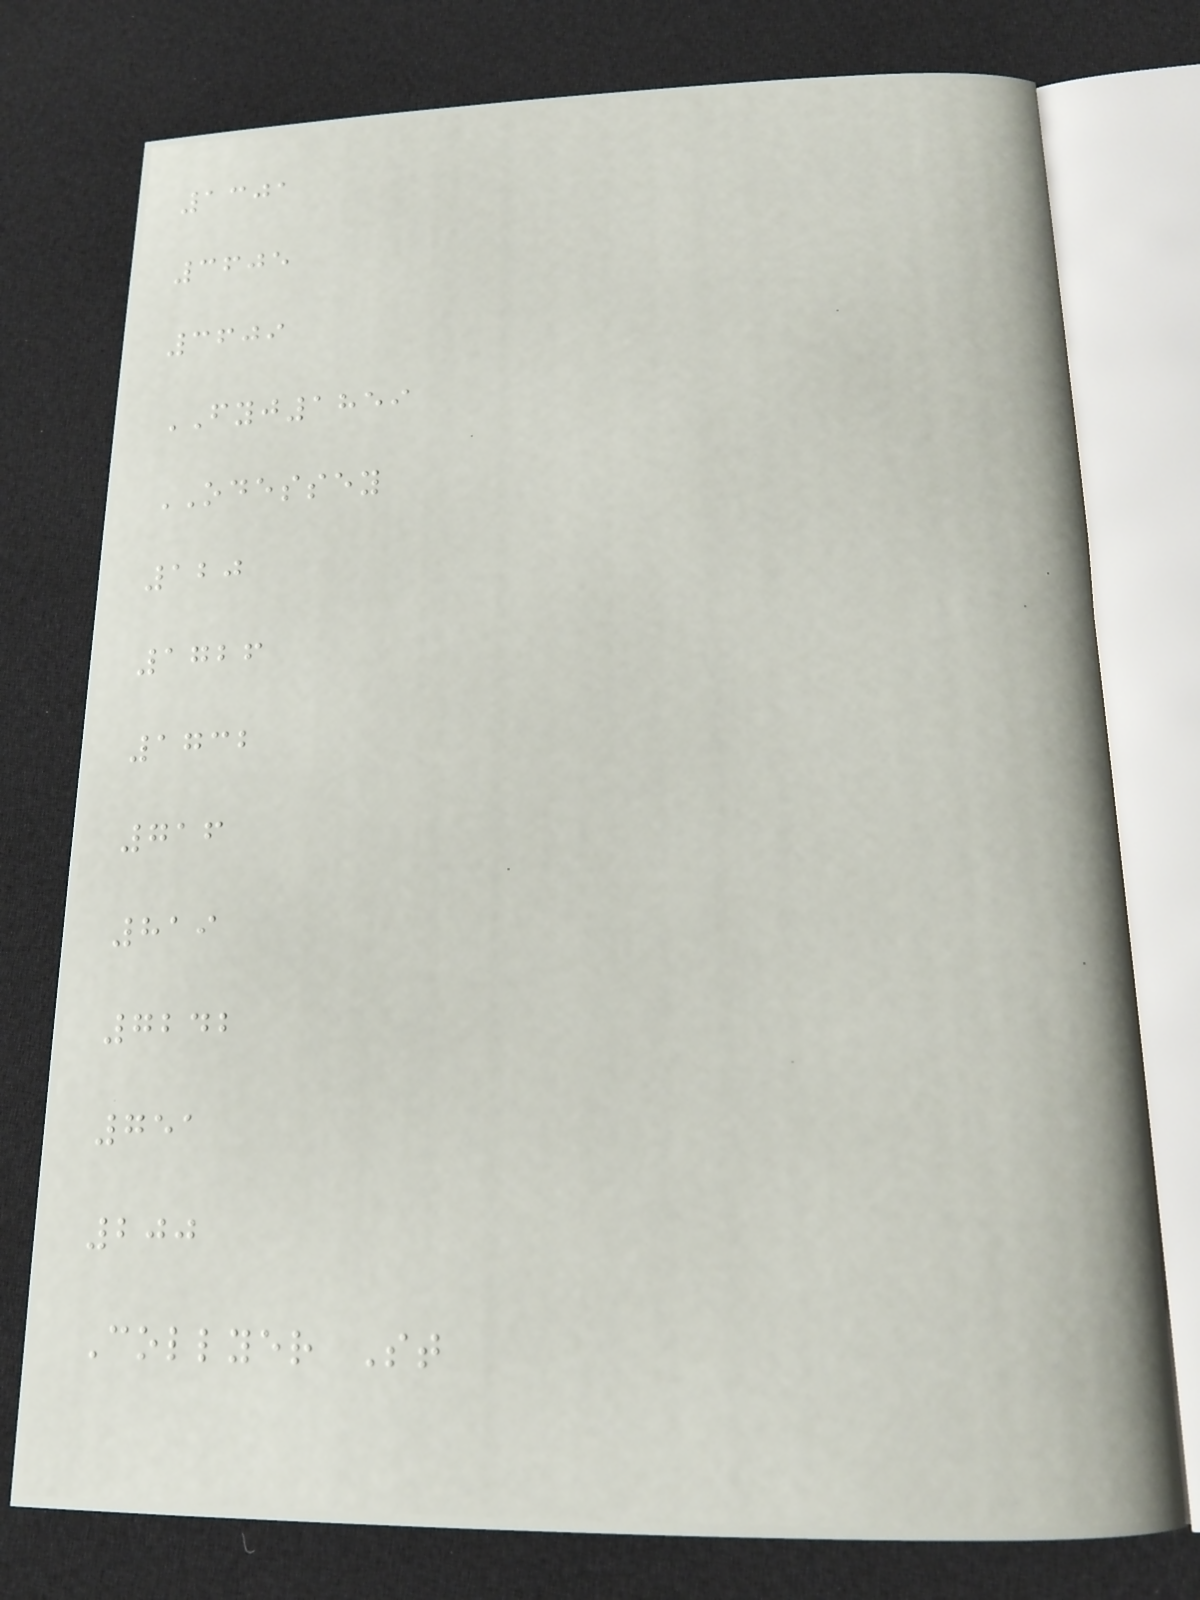1301
3605
3609
FYJ1859
ODESSEY
120
1726
1732
716
819
7242
751
200
Collyer St
